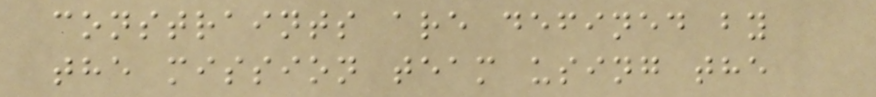constraints are defined by
the mission team using the
